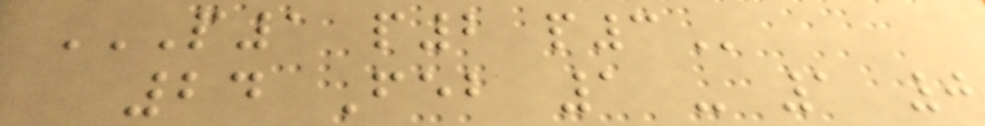P1 P2 P3
24 Feb 1 - 1 0
